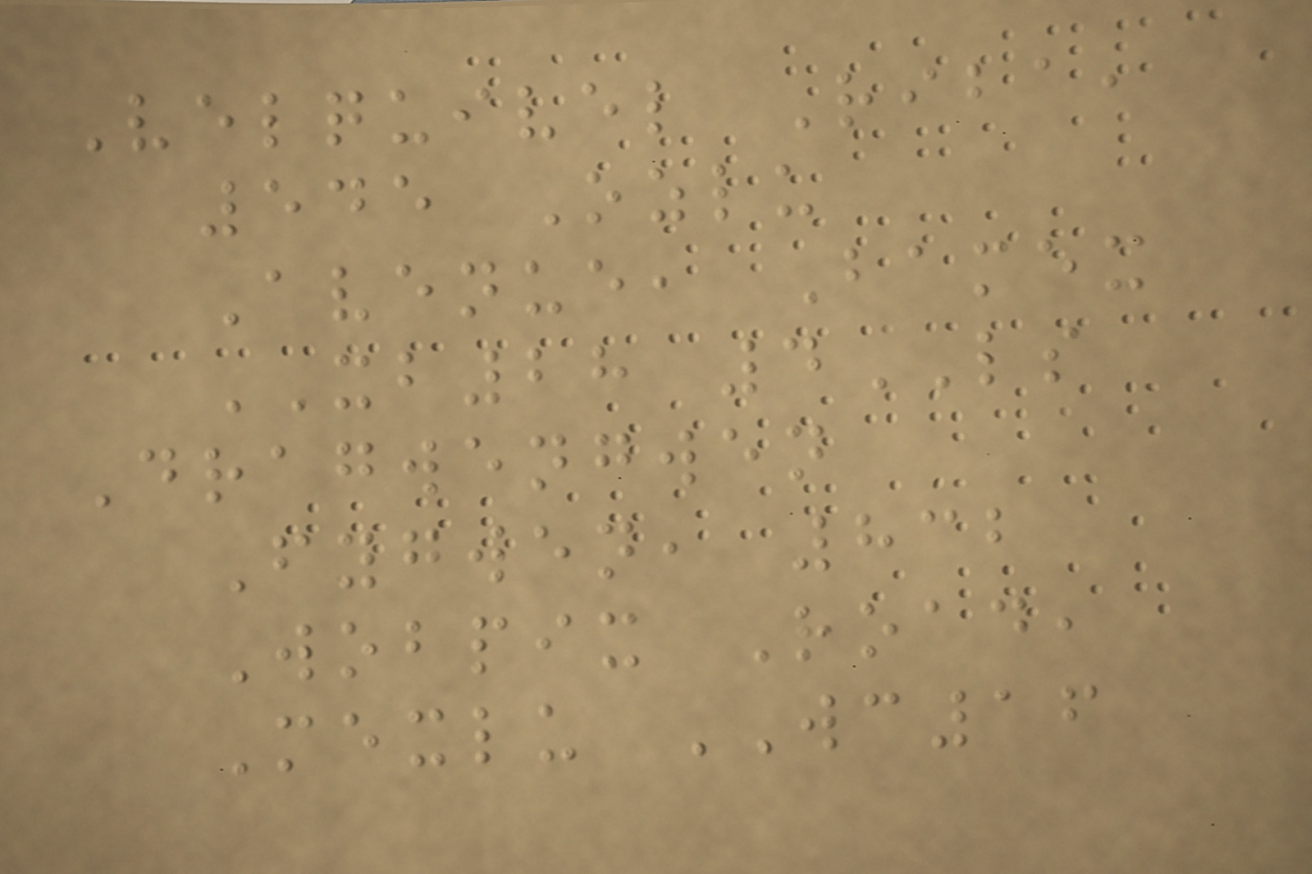Velquivel Riba,
545 Ozlu
Avenue, Bamex
XB28 4LS
Dragwengwen
Fygwen, 832
Wobpix Road,
Mexlu WC16
